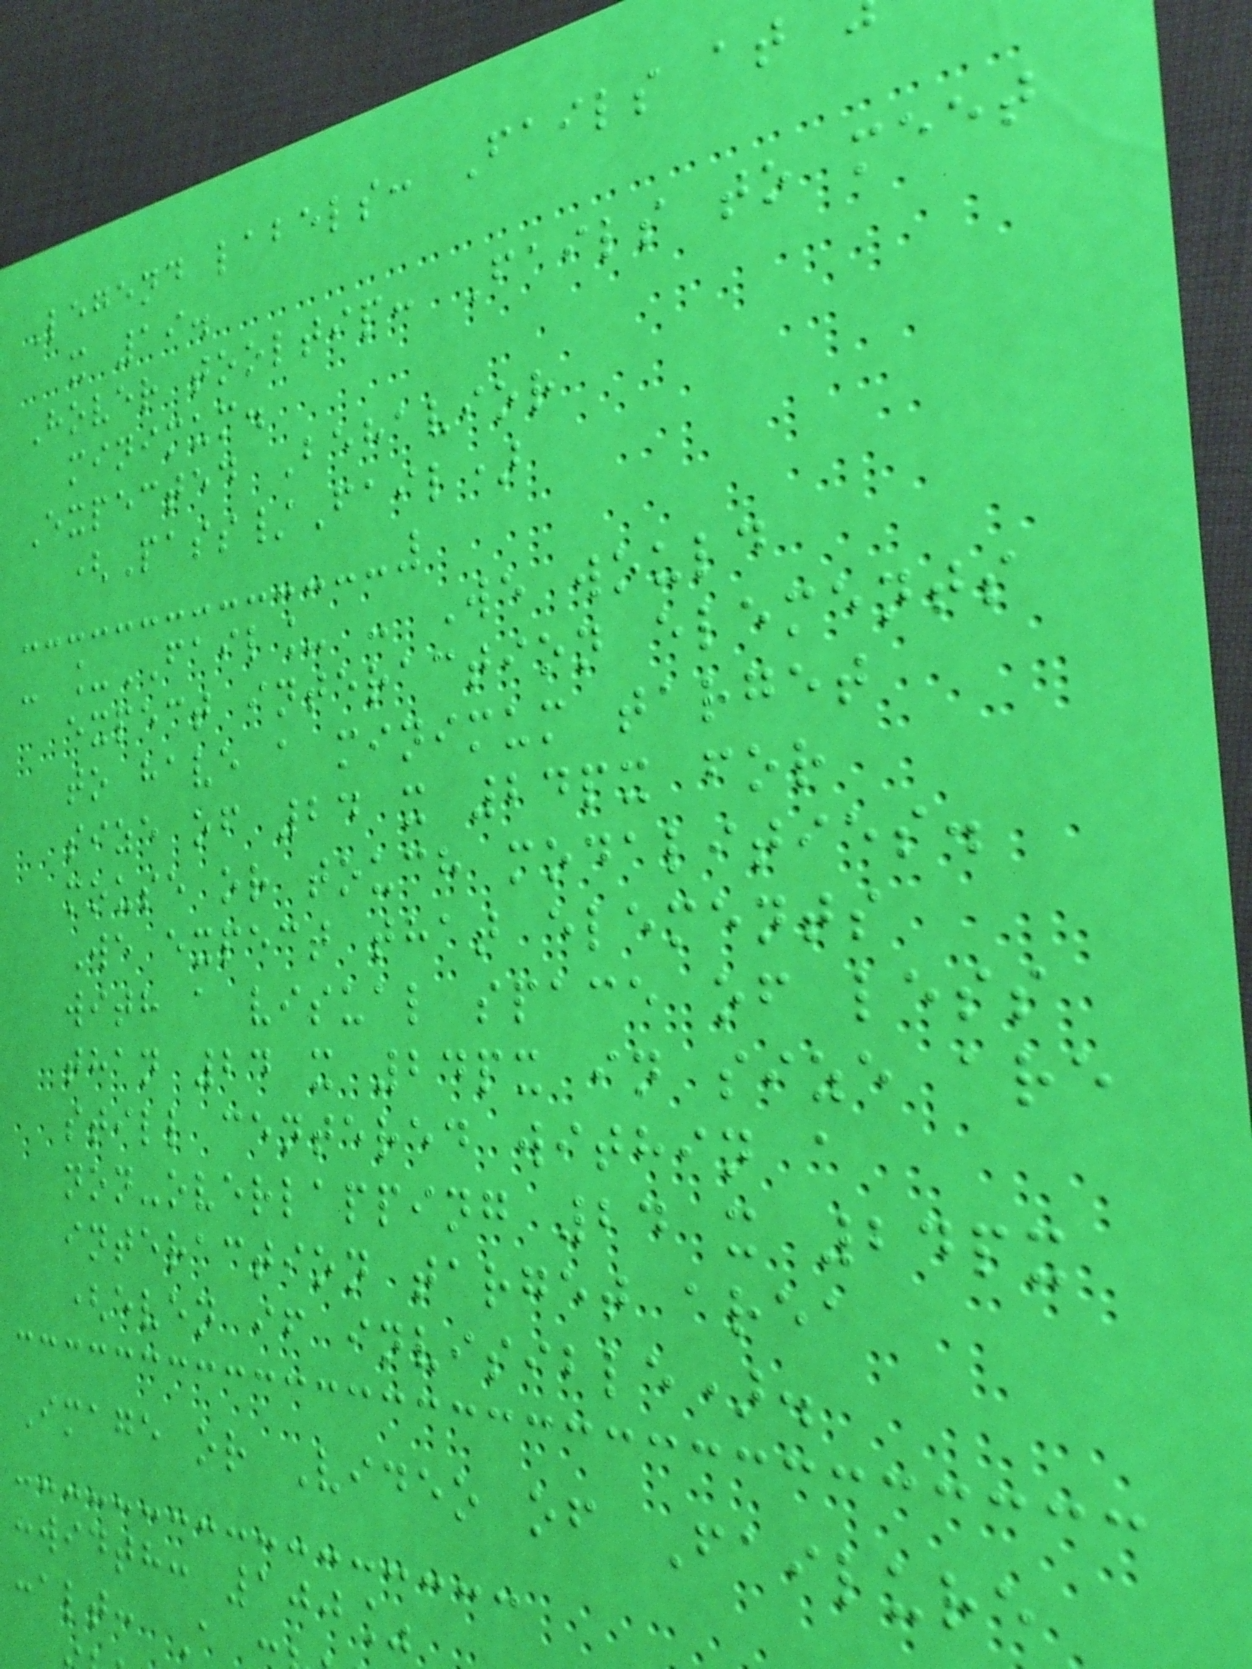Legend labels: Fails at
x 19.
Hover tooltip: Fails to meet
minimum.
Expected Behavior
(Pass/Fail)
- _FAIL_ - We would
expect interaction elements
to have a minimum target
size of 24 x 24px for
mouse or touch modalities.
We expect that elements
with a visual space of less
than 24 x 24px in size are
still centered within a
non-overlapping 24 x 24px
interaction target area
(even if invisible).
Image or Video of Failure
:width: 100%
:alt: A
